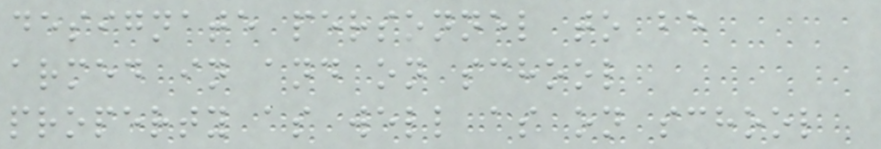designate personnel to be
armed in and on school
property as well as on school
